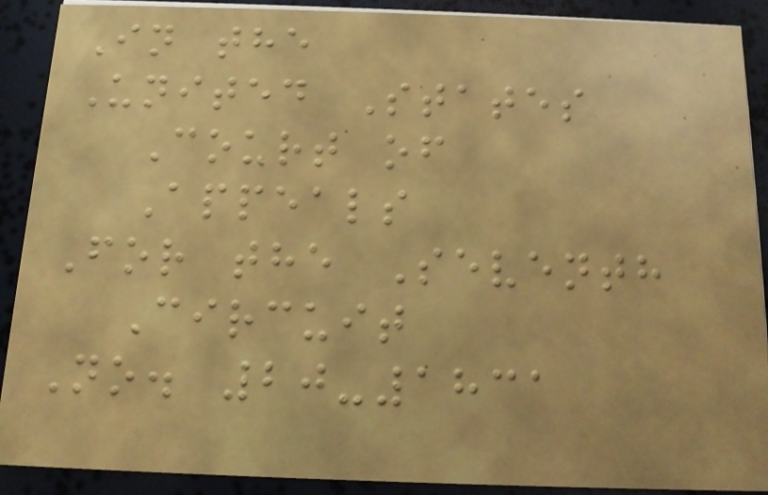In the
United States
Court of
Appeals
For the Seventh
Circuit
No. 20-1831
